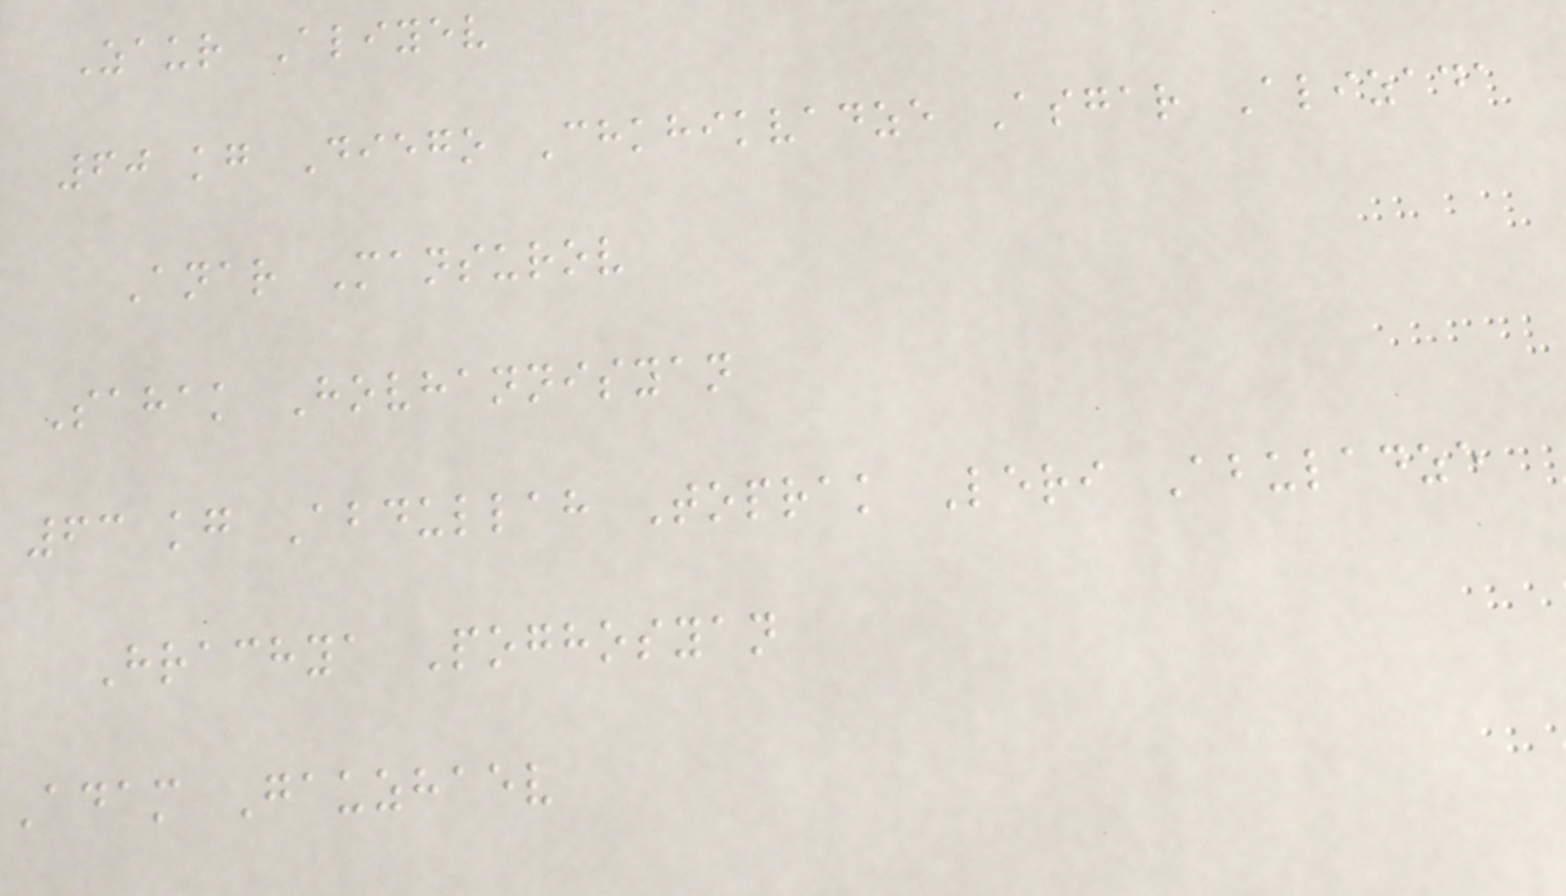Zaur Aliyev
60 kg Diego Chkhikvadze Asgar Alizada
Anar Mansurov
Sahak Hovhannisyan
63 kg Abdullah Toprak Leri Abuladze
Hrachya Poghosyan
Adam Gauzhaev
